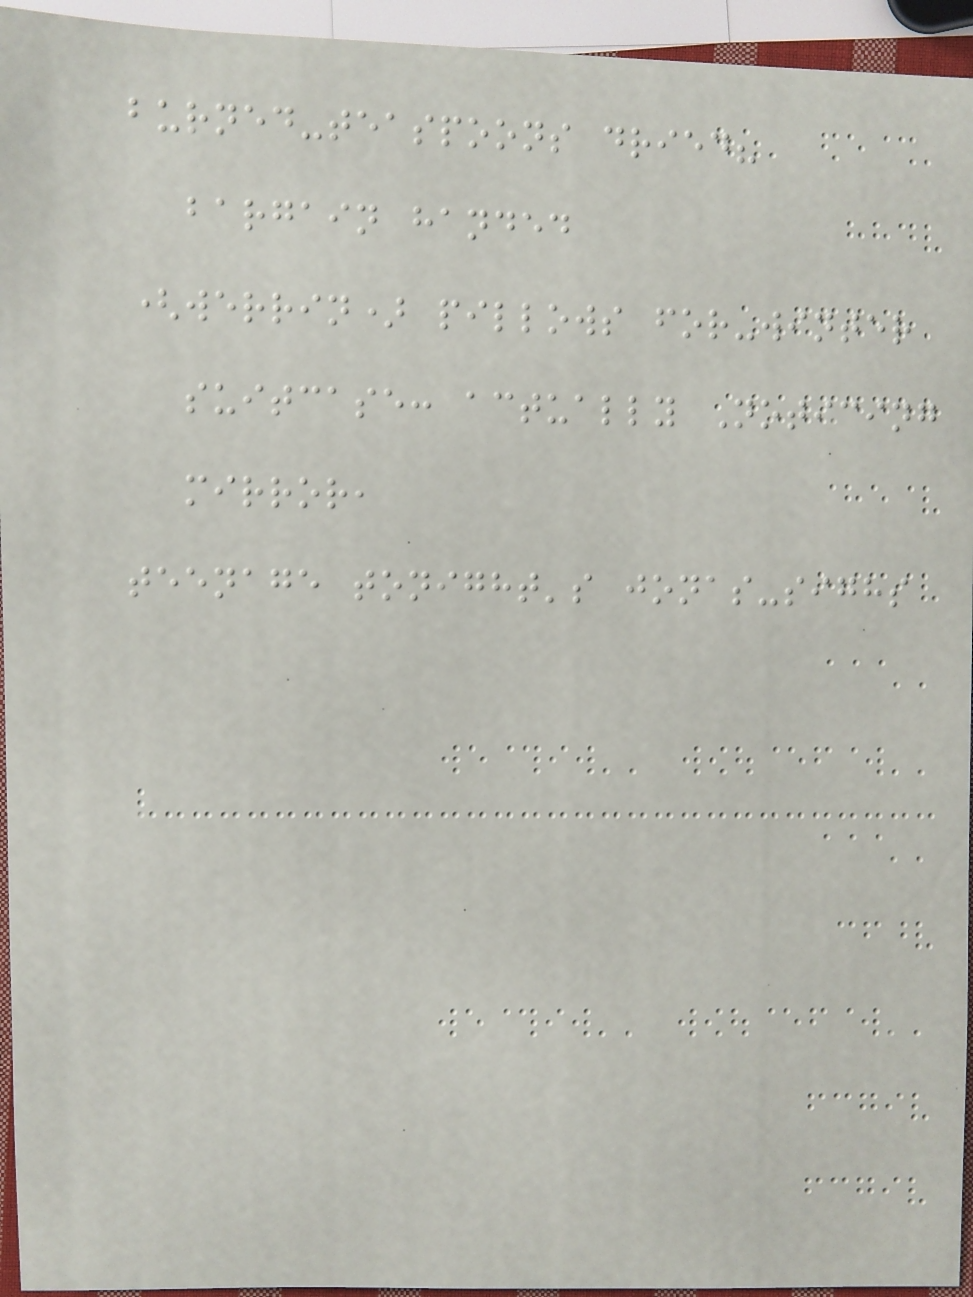burned-teaspoons dried?
bargain handed
(werrin) pillows for-winter
suitcase: actually Noticing
mirror,
teenage tonight's jonas-sighs
